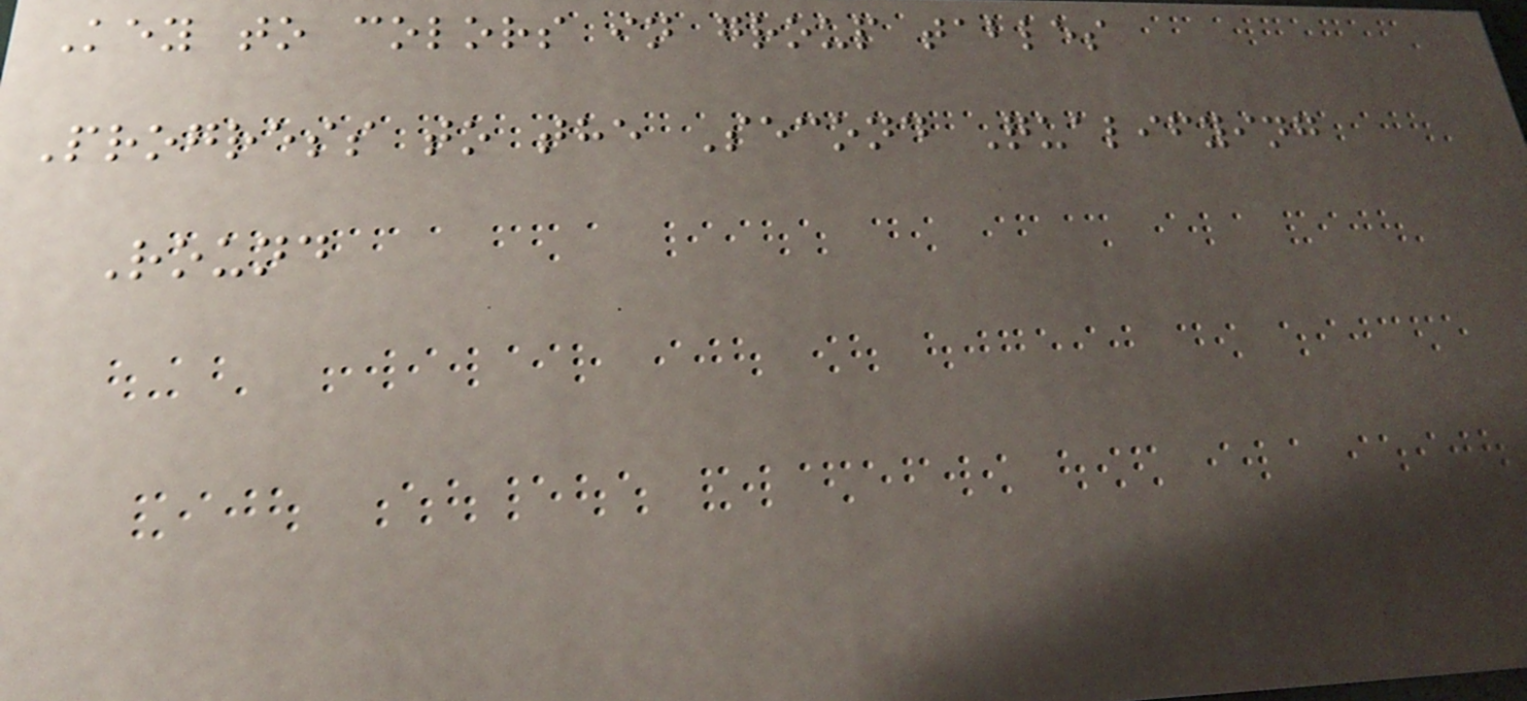Key to colors in group tables
Progress to the Second Qualifying
Round
